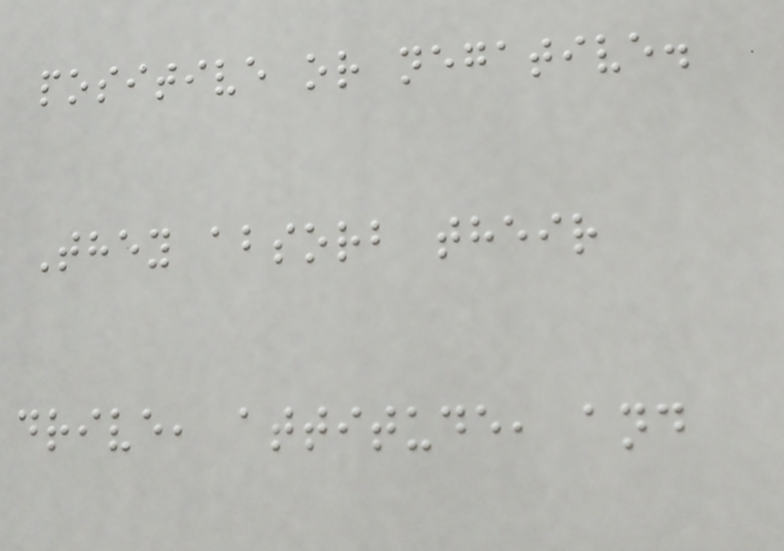positive or negative.
They absorb their
drive, attitude, and
